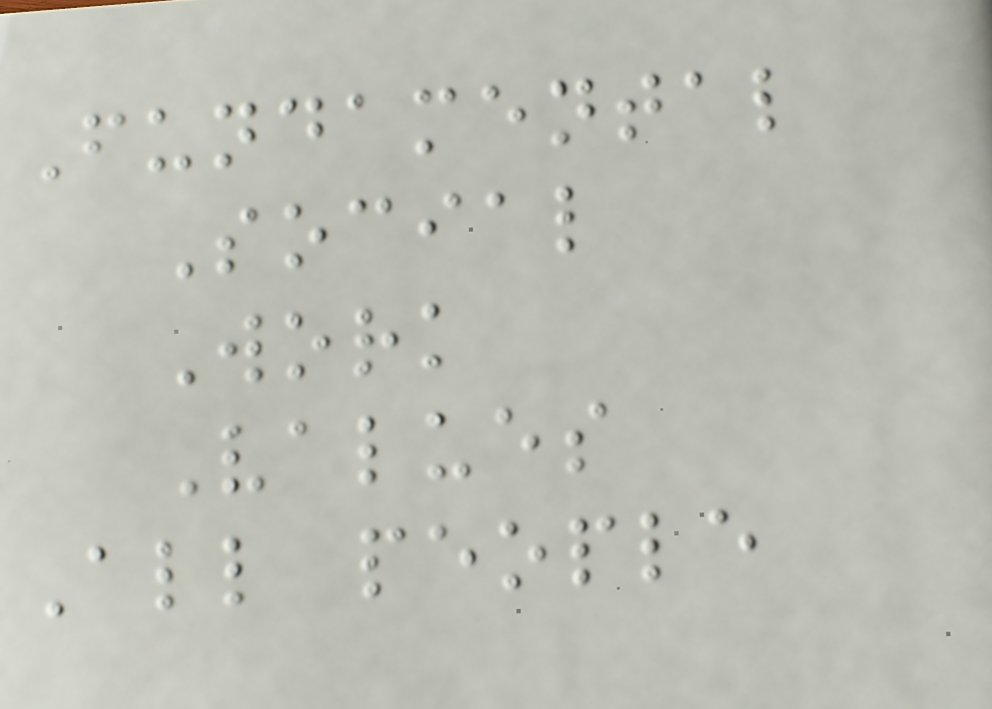Fundamental
Social
Work
Values
All people
